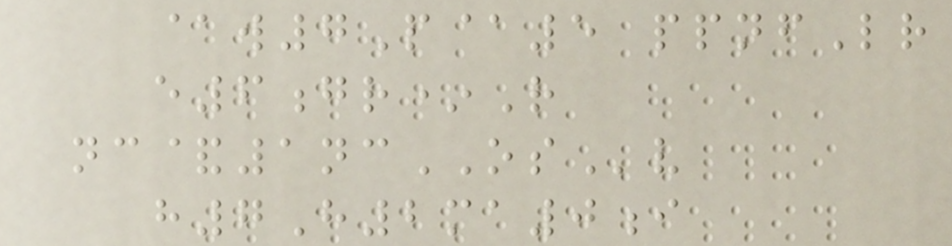@w7P@5 ppnfLr
e6gr*R
nc&1ncOSv
h7H2ma0i
